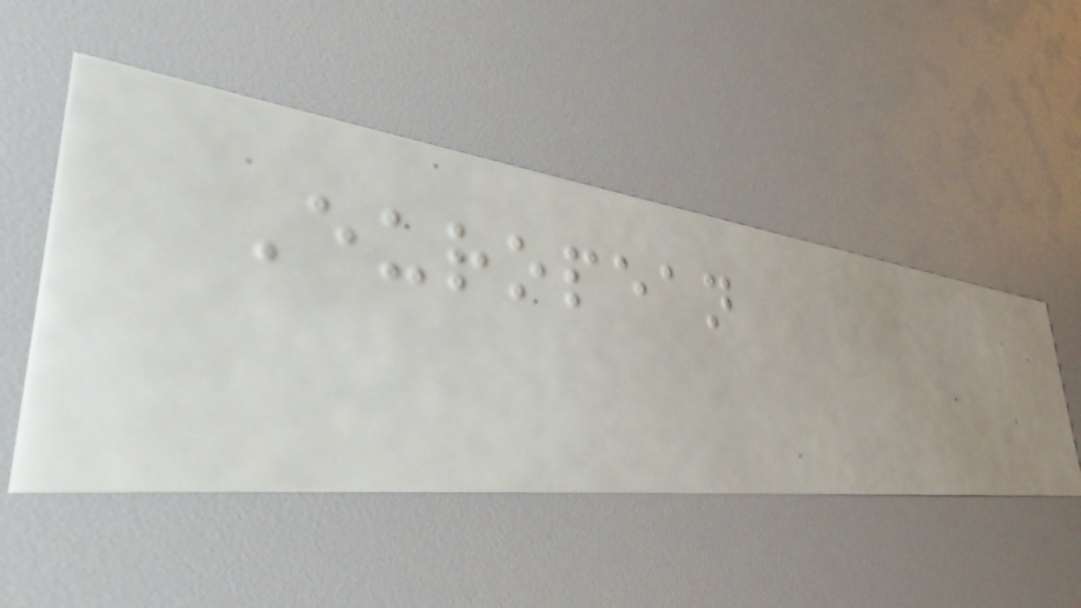European
